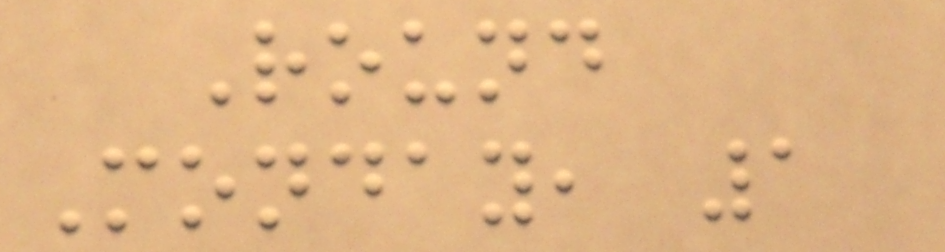Round
Monday, 1
